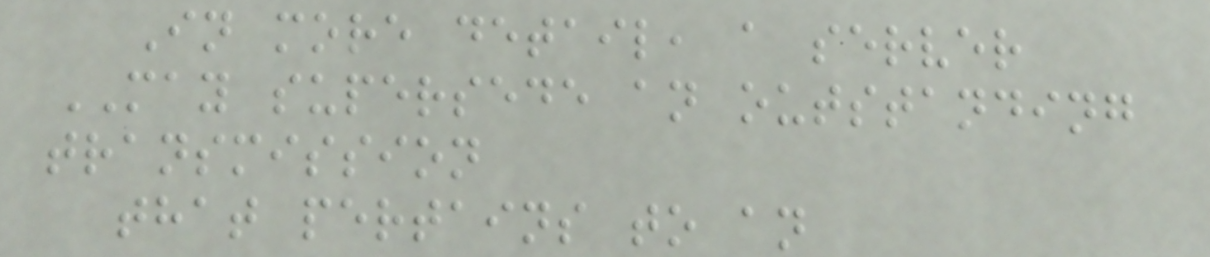In more detail, a server
MAY supersede an outstanding
transmission
that pertains to an
